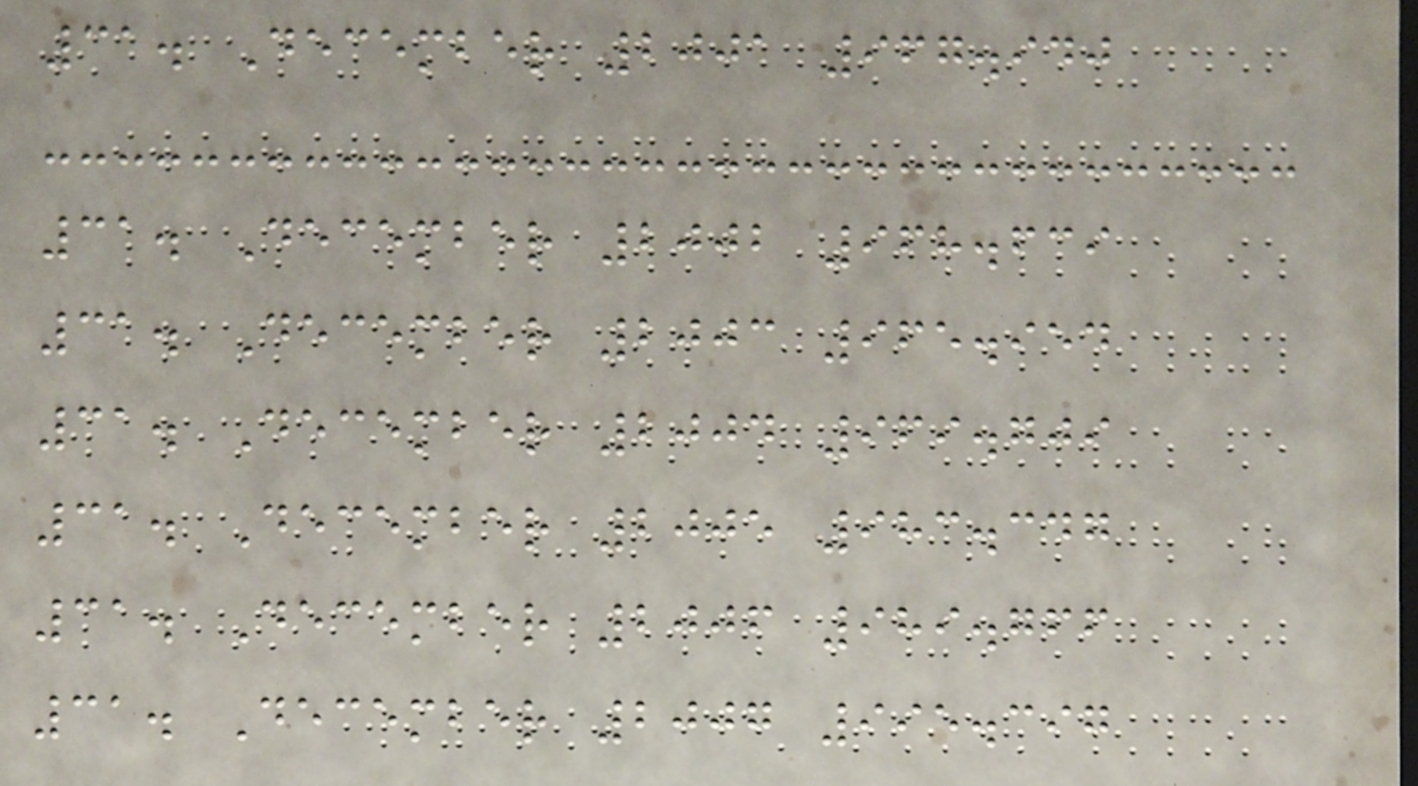31. December 2001 967.940
31. December 2002 968.639
31. December 2003 965.954
31. December 2004 969.709
31. December 2005 983.347
31. December 2006 989.766
31. December 2007 995.397
